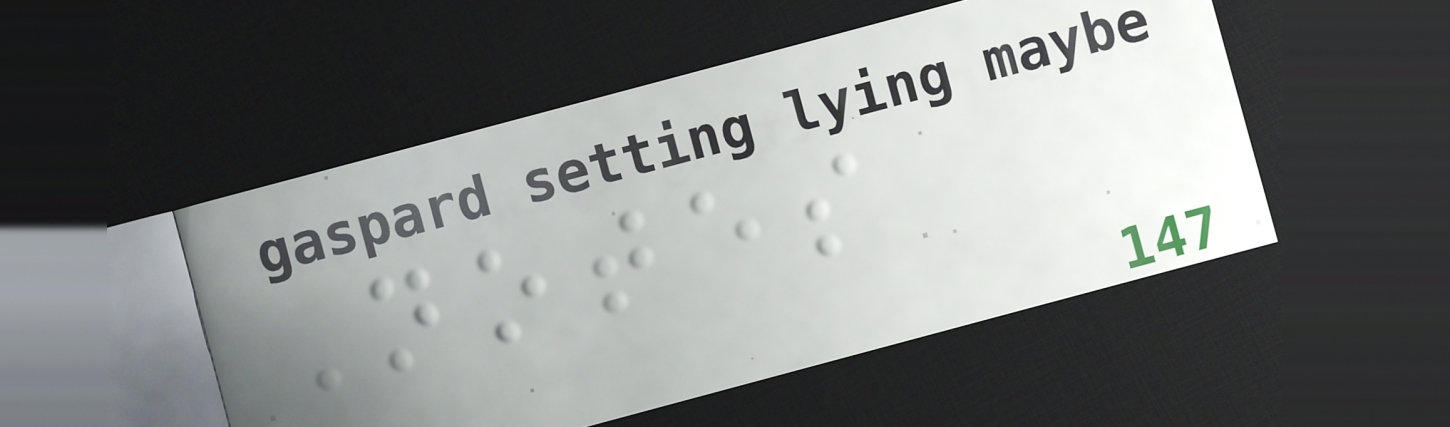Notes
